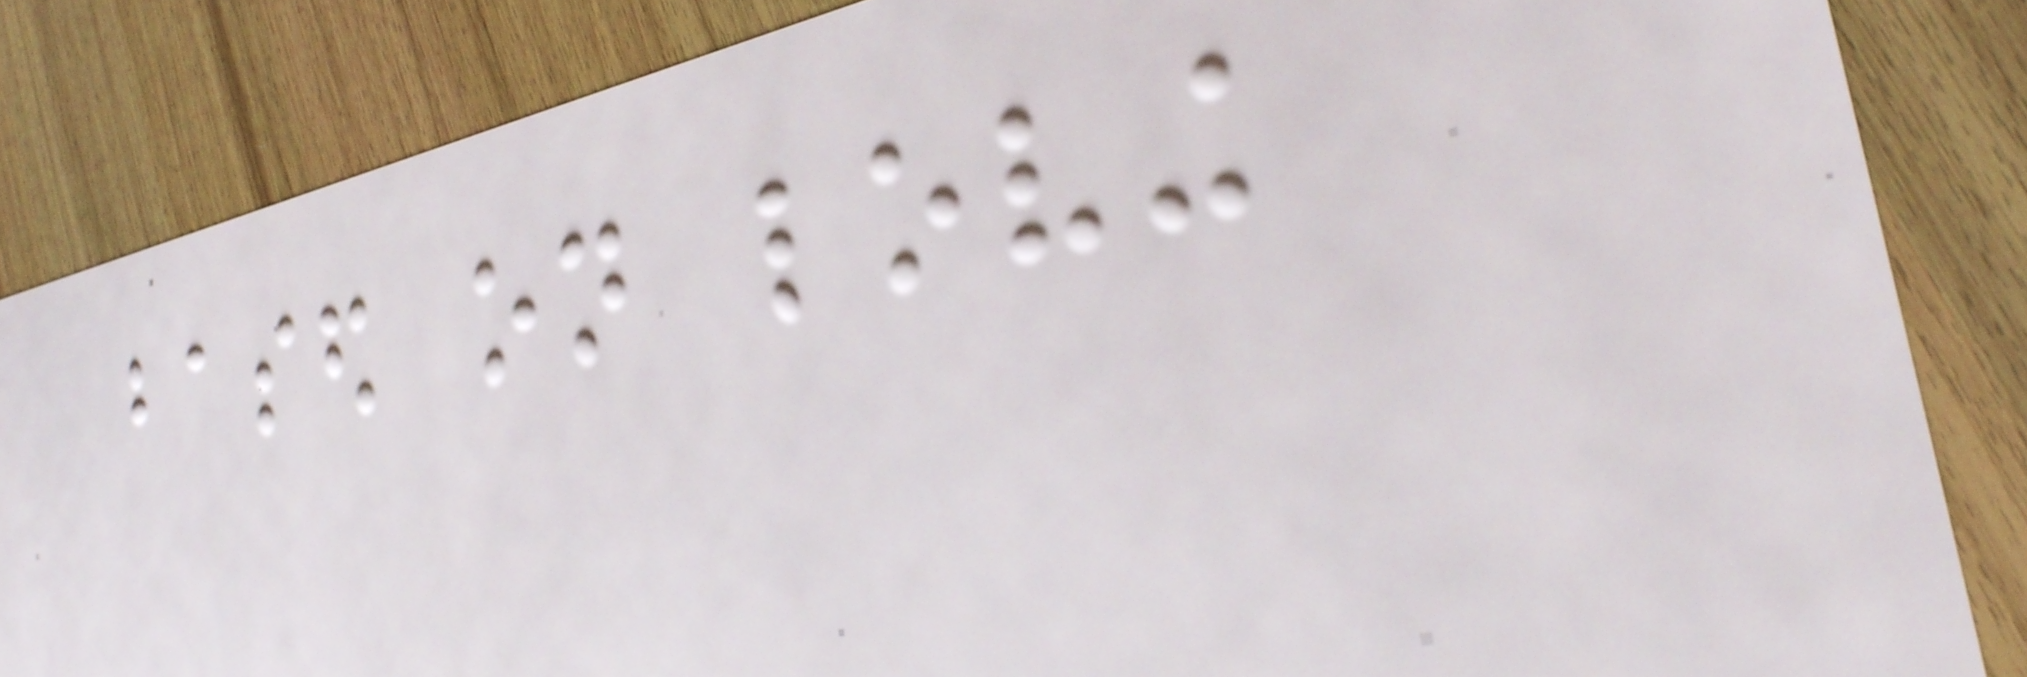based on loving
